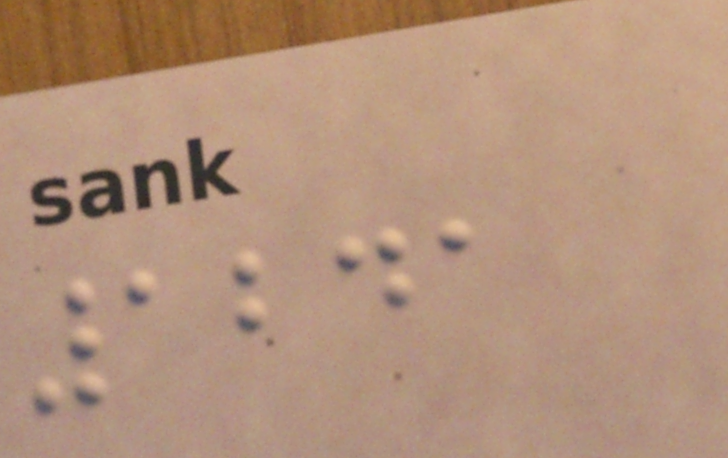1241
